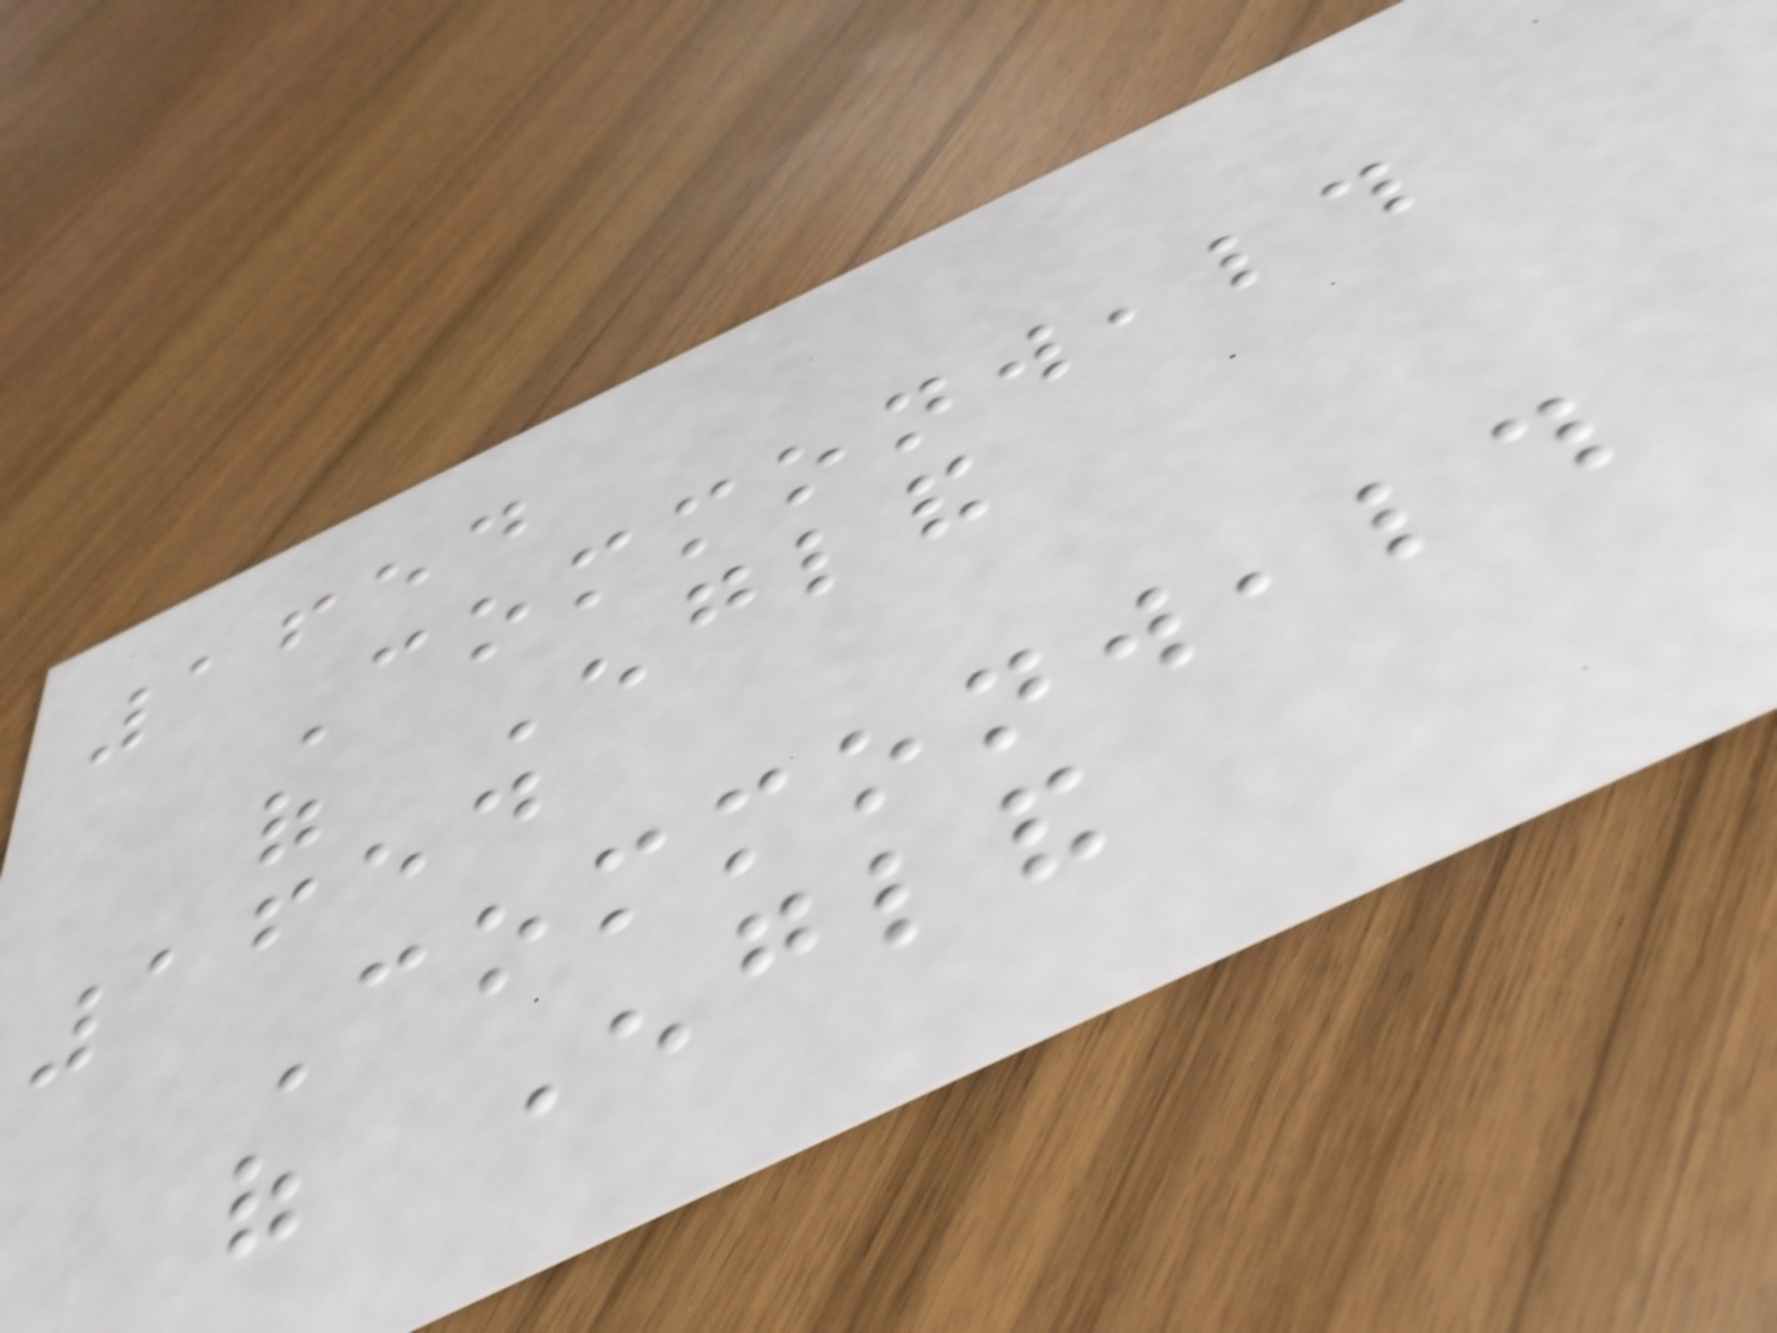1654
Commonwealth
of England
1654
Commonwealth
of England
